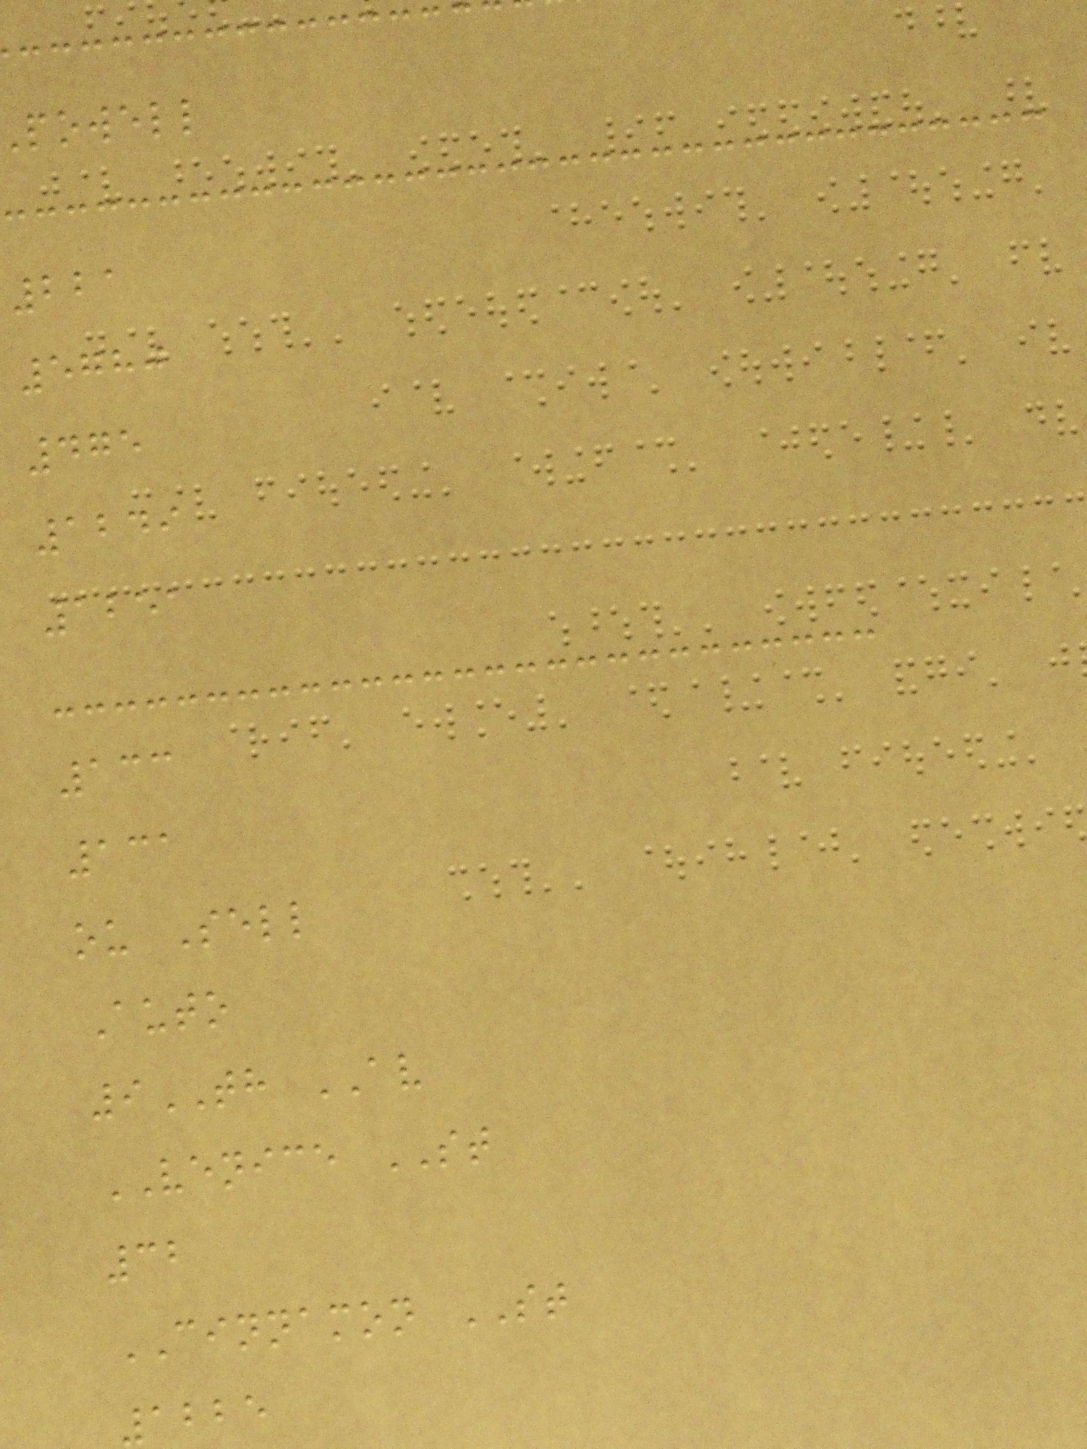powell
221
5780
475
1249
1251
133
131
ou Sell
Auto
9TH AV
VENICE ST
32
CINNAMON ST
1225
